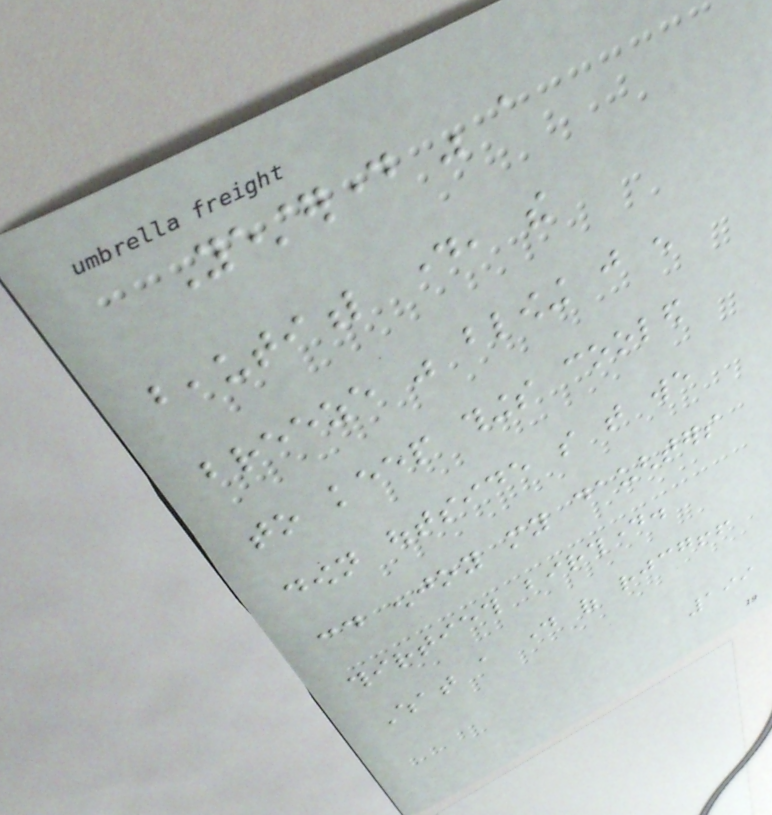Yesterday was a
beautiful day, the
breeze was blowing just enough
to keep things cooled
down outside so that we
could enjoy my daughters
thirtieth birthday.
What a day of rejoicing!!
199
